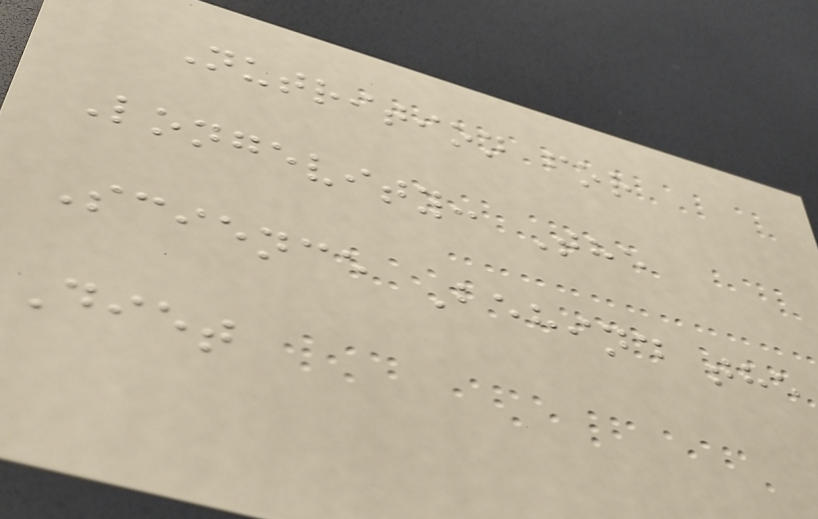Nutrition for
Longevity: The
Science Behind the
Diet
